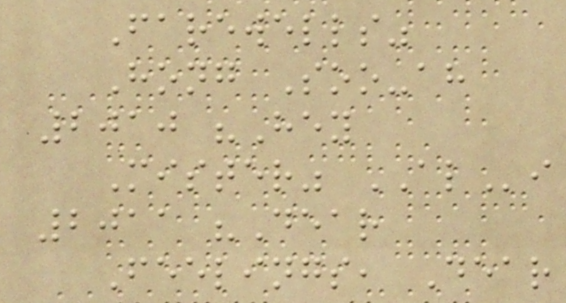Farewells"
Hong Soo-ah
2010 "Hey
Mister" ALi
2011 "Dear
Feelings, Dear
